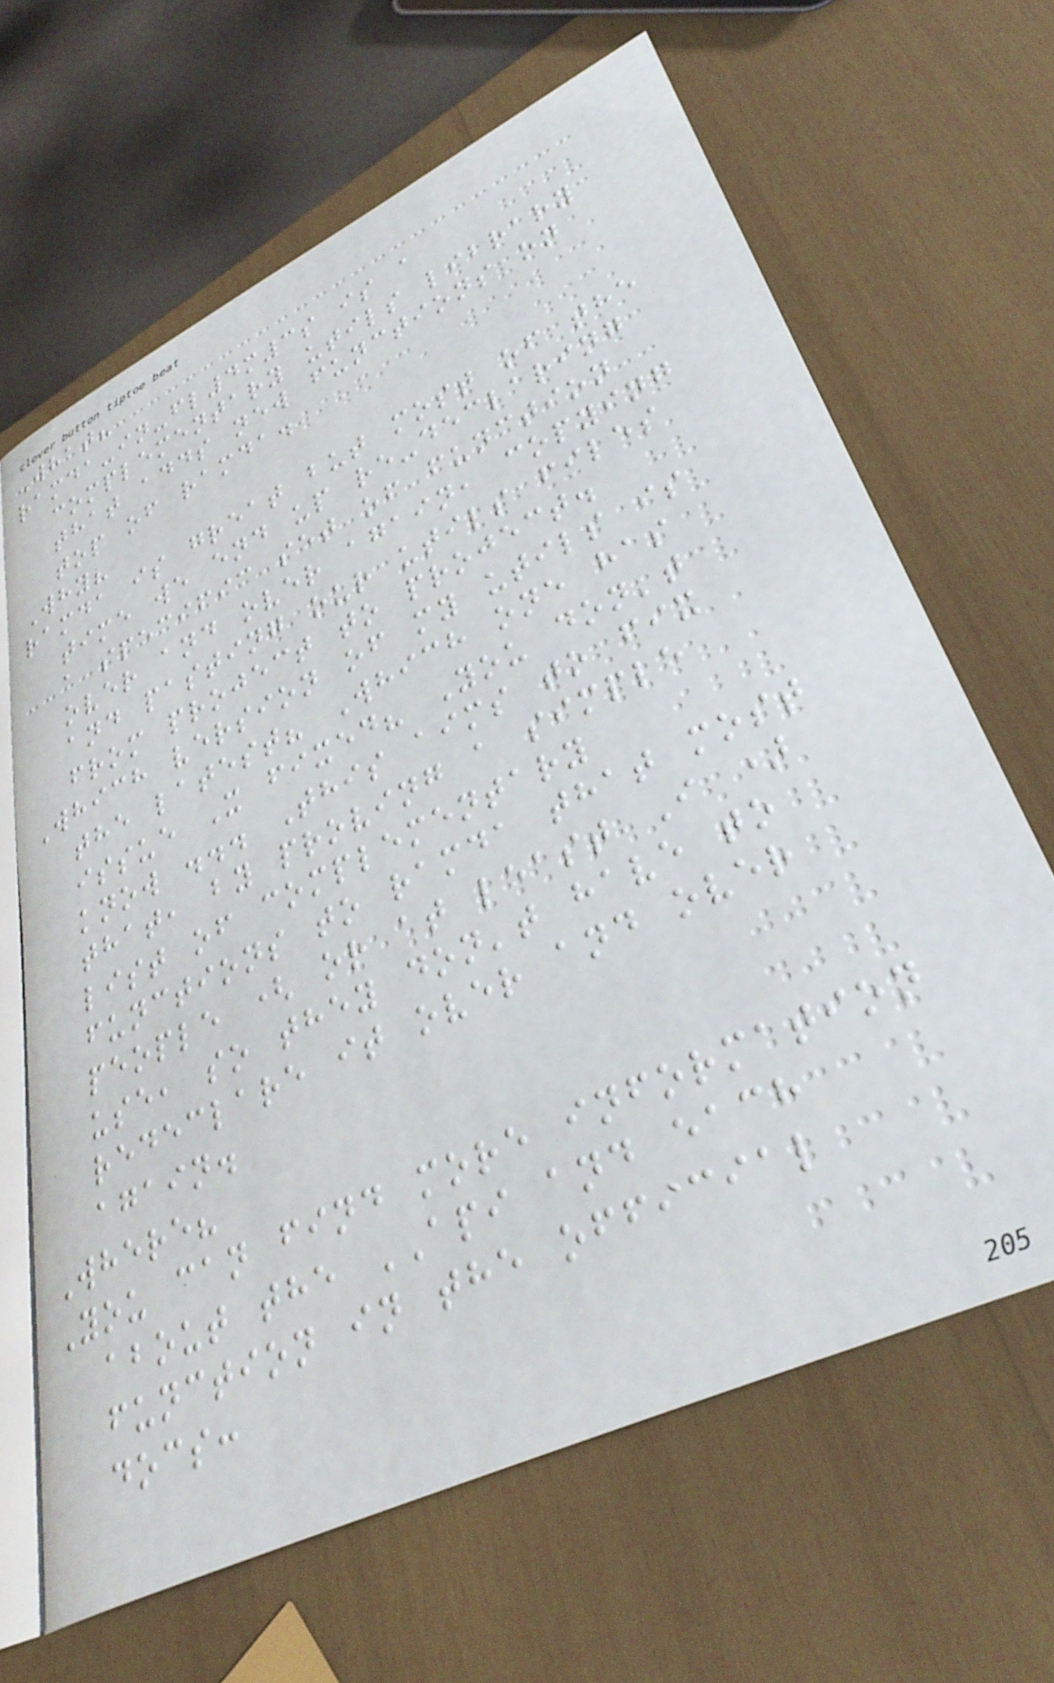What?
ramda-in-fl4m3s is a
complementary utils library
that adds new functions on
top of ramda.
Why?
ramda is great but most of the
time we end up re-declaring
a specific set of function
over and over again, copying
and pasting our utils files
from project to project.
Which version of my utils is
the latest? Which one has
issue X fixed? You don't
know ... This aims to fix
that, by proving a simple
list of complementary
functions to ramda that most
people ( or at least I )
use, so they don't have to
redeclare it over and over
again.
Where?
You can find more information
about the API and each
function in the official
docs:
